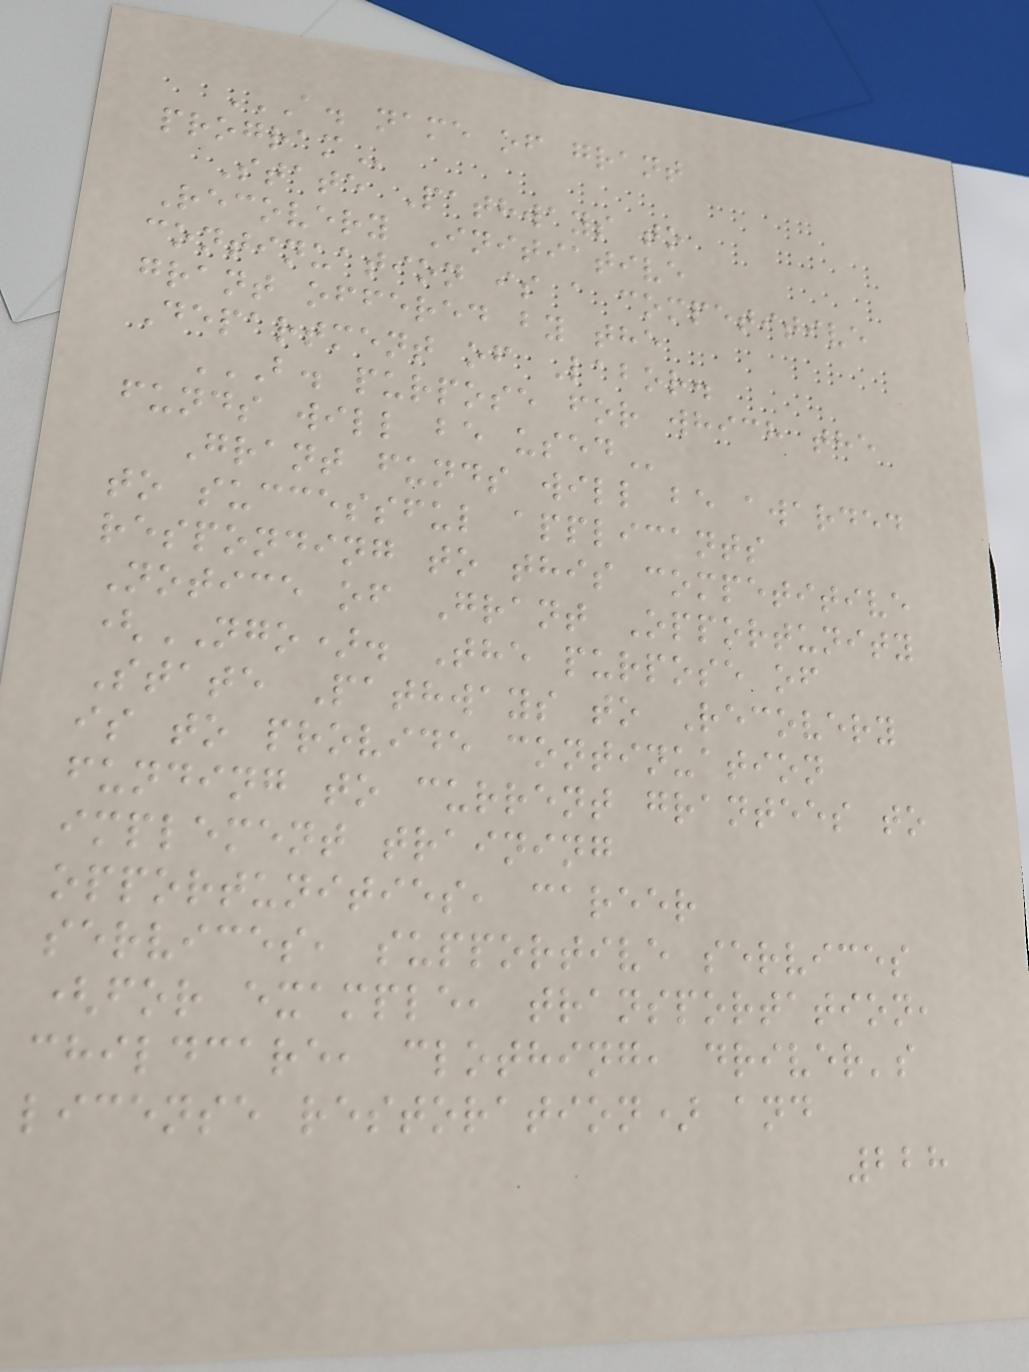A. NAME OF GRANT
PROGRAM
State Pathways to
Recovery Initiative
continuation is a competitive
grant offered by the
Department of Labor.
B. PURPOSE FOR WHICH THE
FUNDS WILL BE USED
Grant funds will be awarded
to successful applicants
responding to this competitive
Notice of Grant Opportunity
(NGO). The purpose of
State Pathways to Recovery
is to provide continuation
funding to current grantees to
implement training
opportunities, career
services, supportive services
(for example, transportation,
childcare, clothing, driver's
license restoration) and
228
